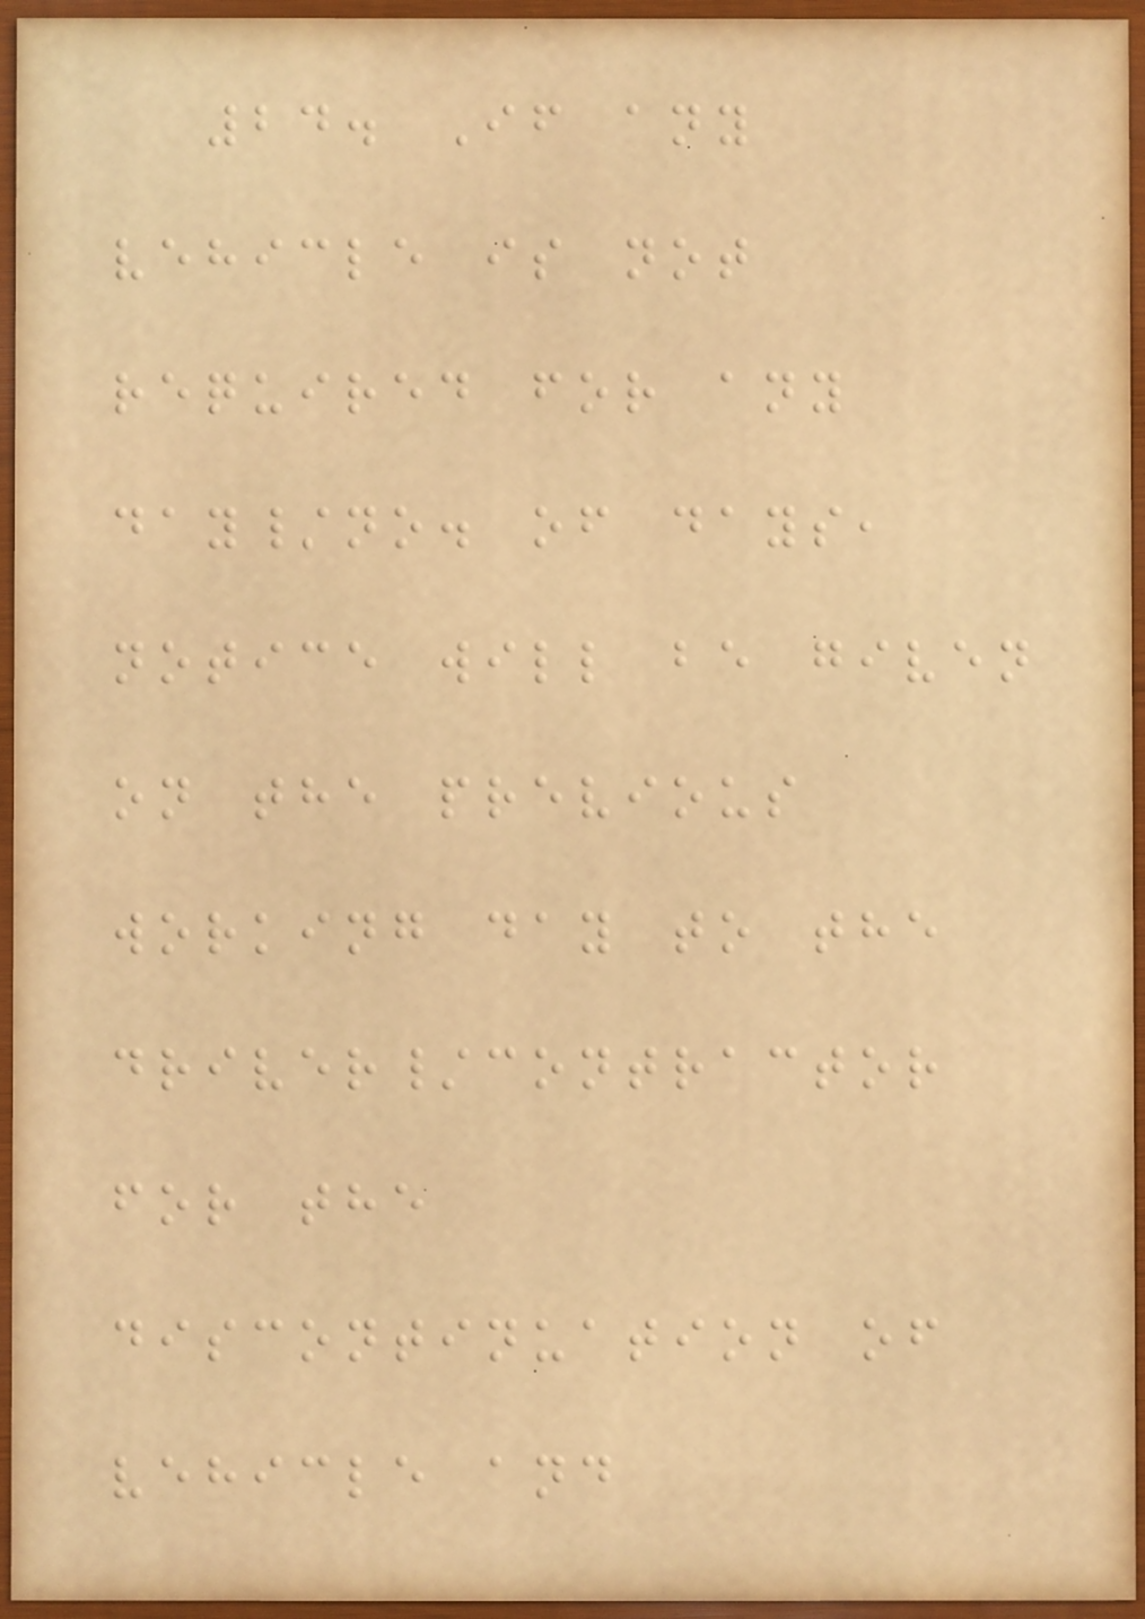24. If any
vehicle is not
required for any
day/no. of days,
notice will be given
on the previous
working day to the
driver/contractor
for the
discontinuation of
vehicle and
